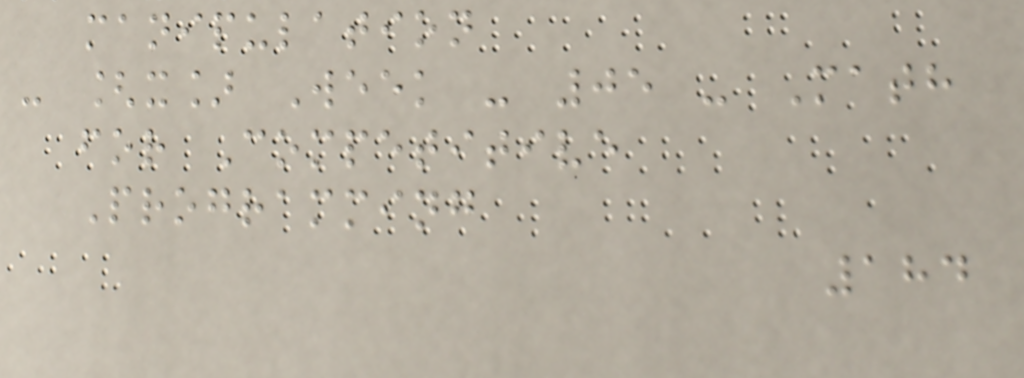manipulation
- [x] Week - 05 - Math
for Competitive
Programming
184
